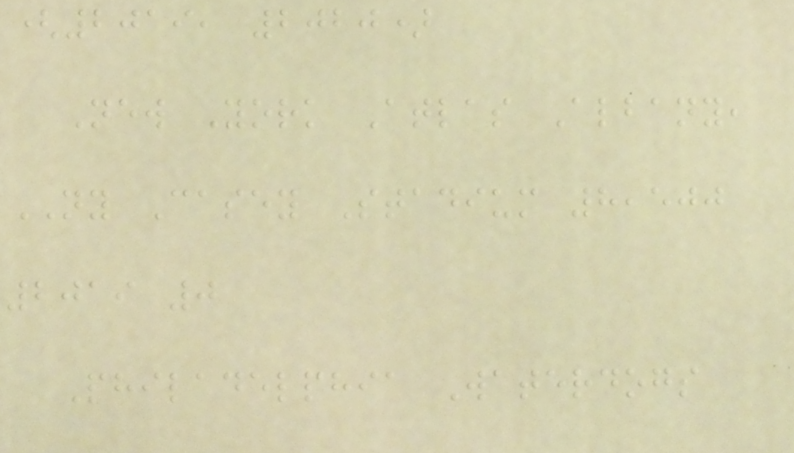(2019, 2020)
New York Atlas Albany,
NY Casey Stadium 8,500
2019 0
Philadelphia Waterdogs
